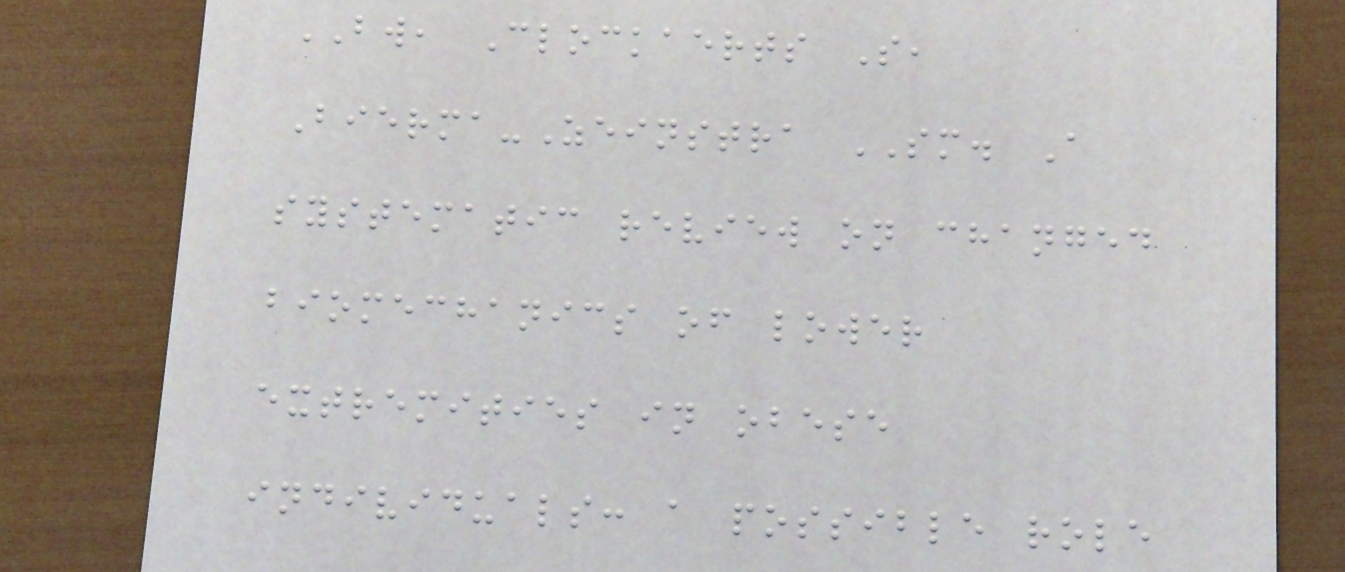BW, Clockaerts S,
Bierma-Zeinstra SM. A
systematic review on changed
biomechanics of lower
extremities in obese
individuals: a possible role
